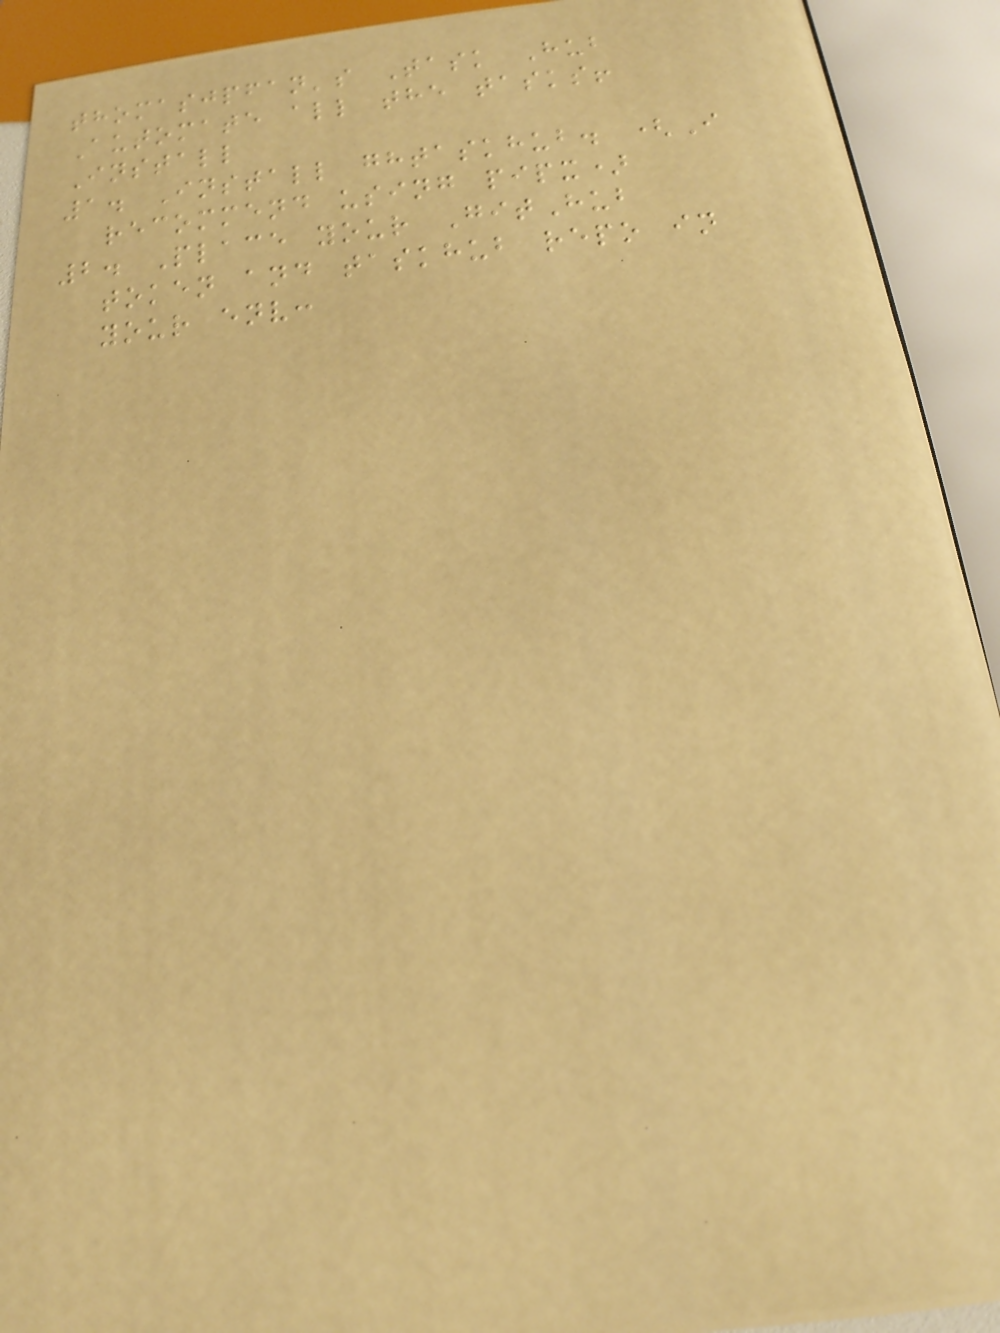thomasjpfan's Task Hub
Automate all the tasks!
Install
1. Install ghtaskhub. (I
recommend using pipx)
2. Place your GitHub
token and taskhub repo in
your env:
